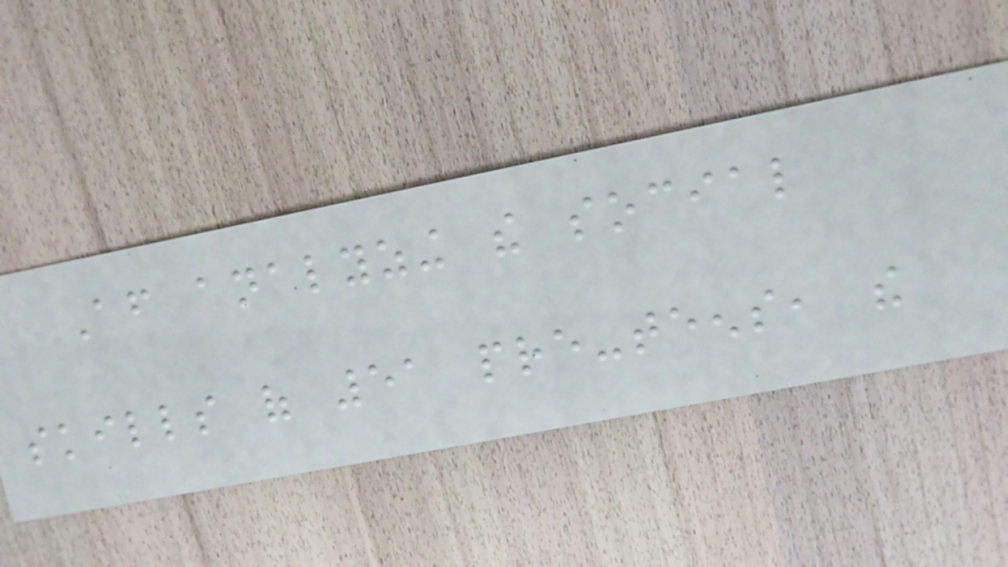After analyzing the social
skills of 51 pre-teens, the
